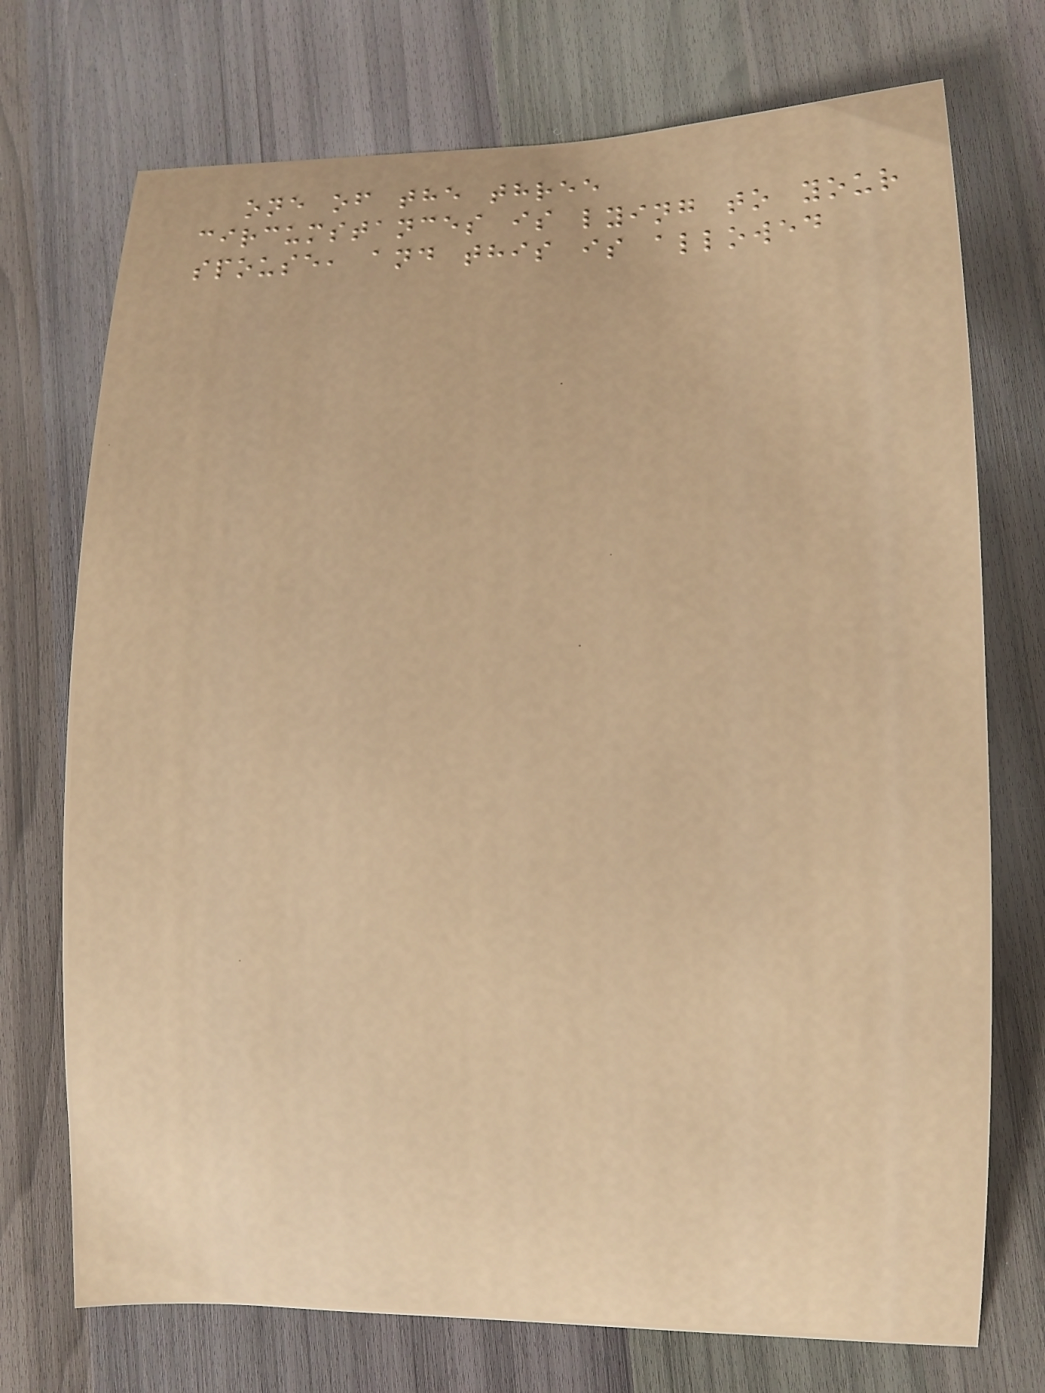one of the three
circumstances is lying to your
spouse, and this is allowed
